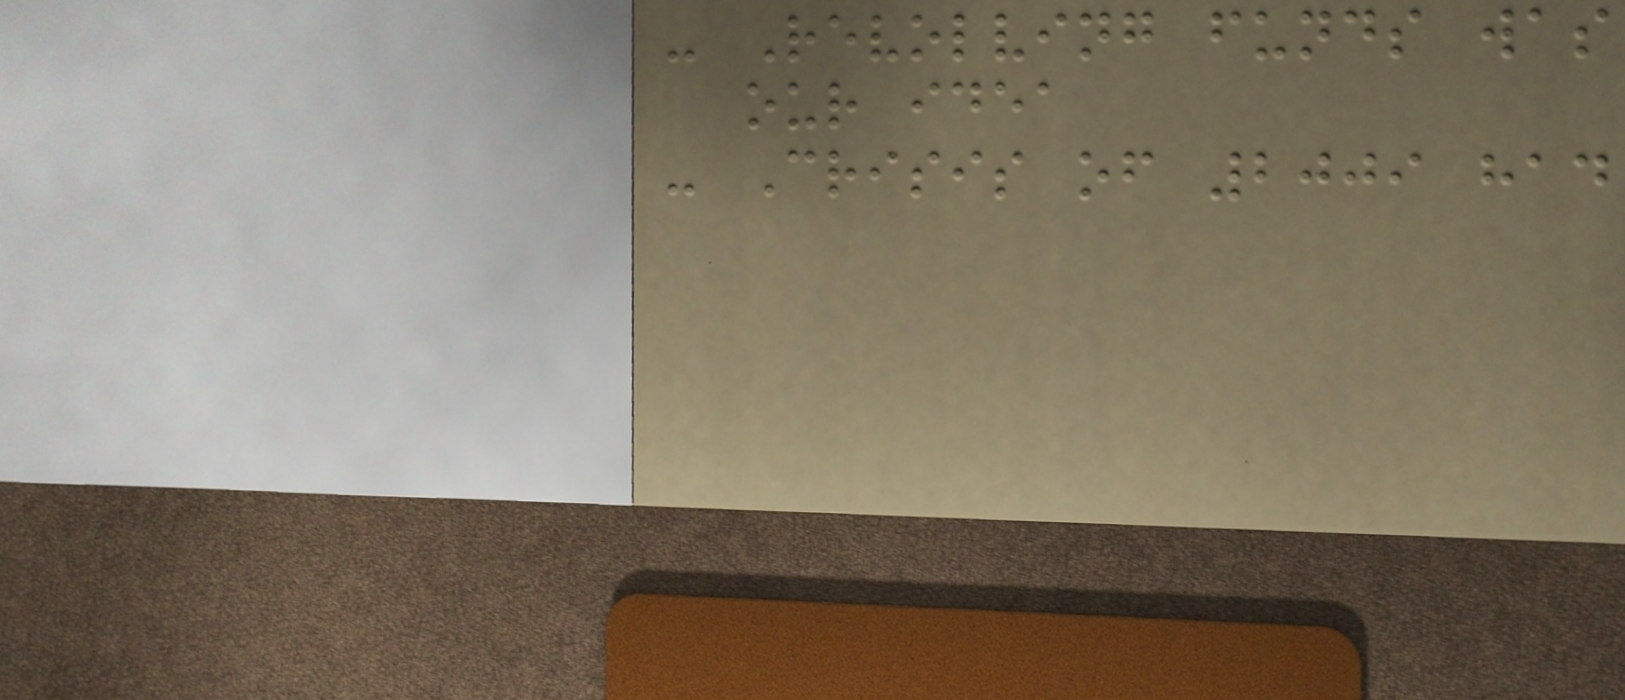- Revolving funds was
our idea
- Crisis of 2009 had
